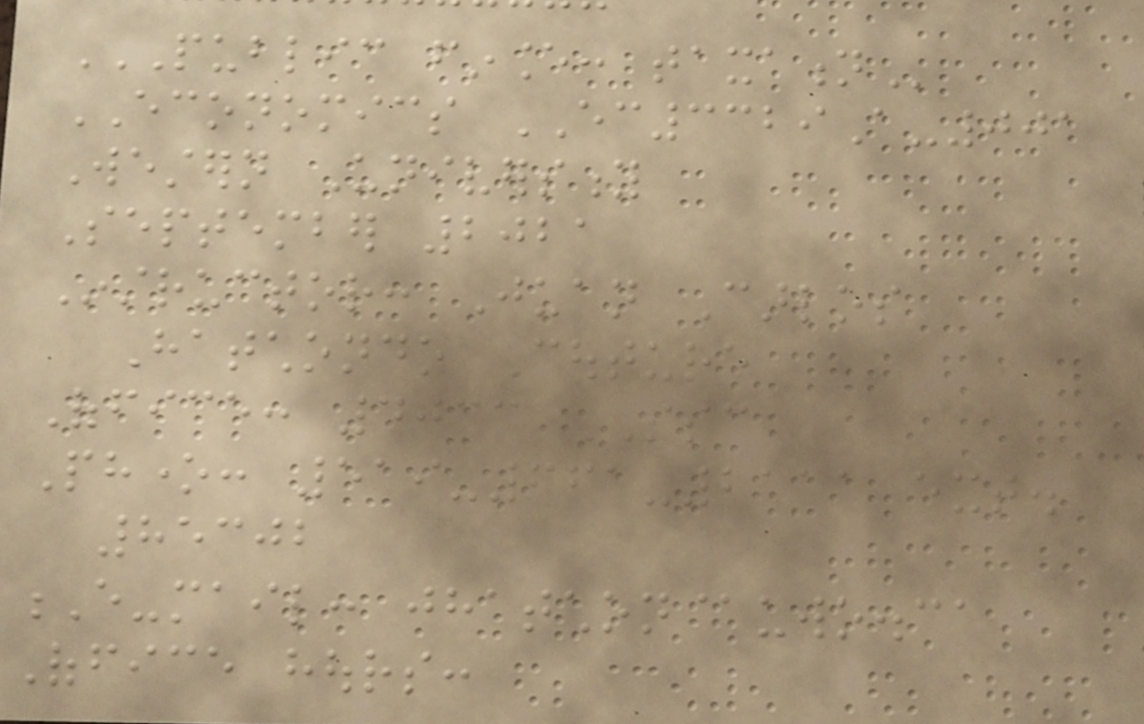PUBLIC FINANCE: TAXATION
ECONOMICS EC3329A-001
Western University
September 2021
Instructor: Juan Carlos
Hatchondo Couture
Office: 4033 SSC
Phone: 519-661-2111 ext.
85302
E-mail: jhatchon@uwo.ca
Office hours:
